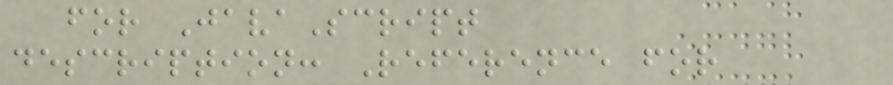for JavaScript
description: Reference for
